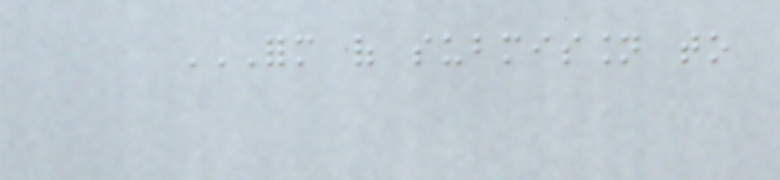FORM OF SUBMISSION TO
